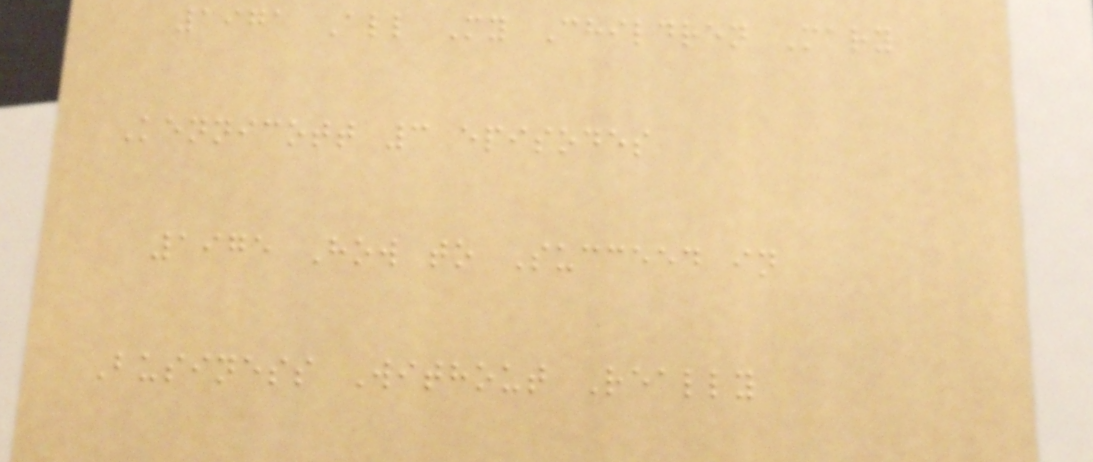1971 All My Children Mary
Kennicott 3 episodes
1975 How to Succeed in
Business Without Really
